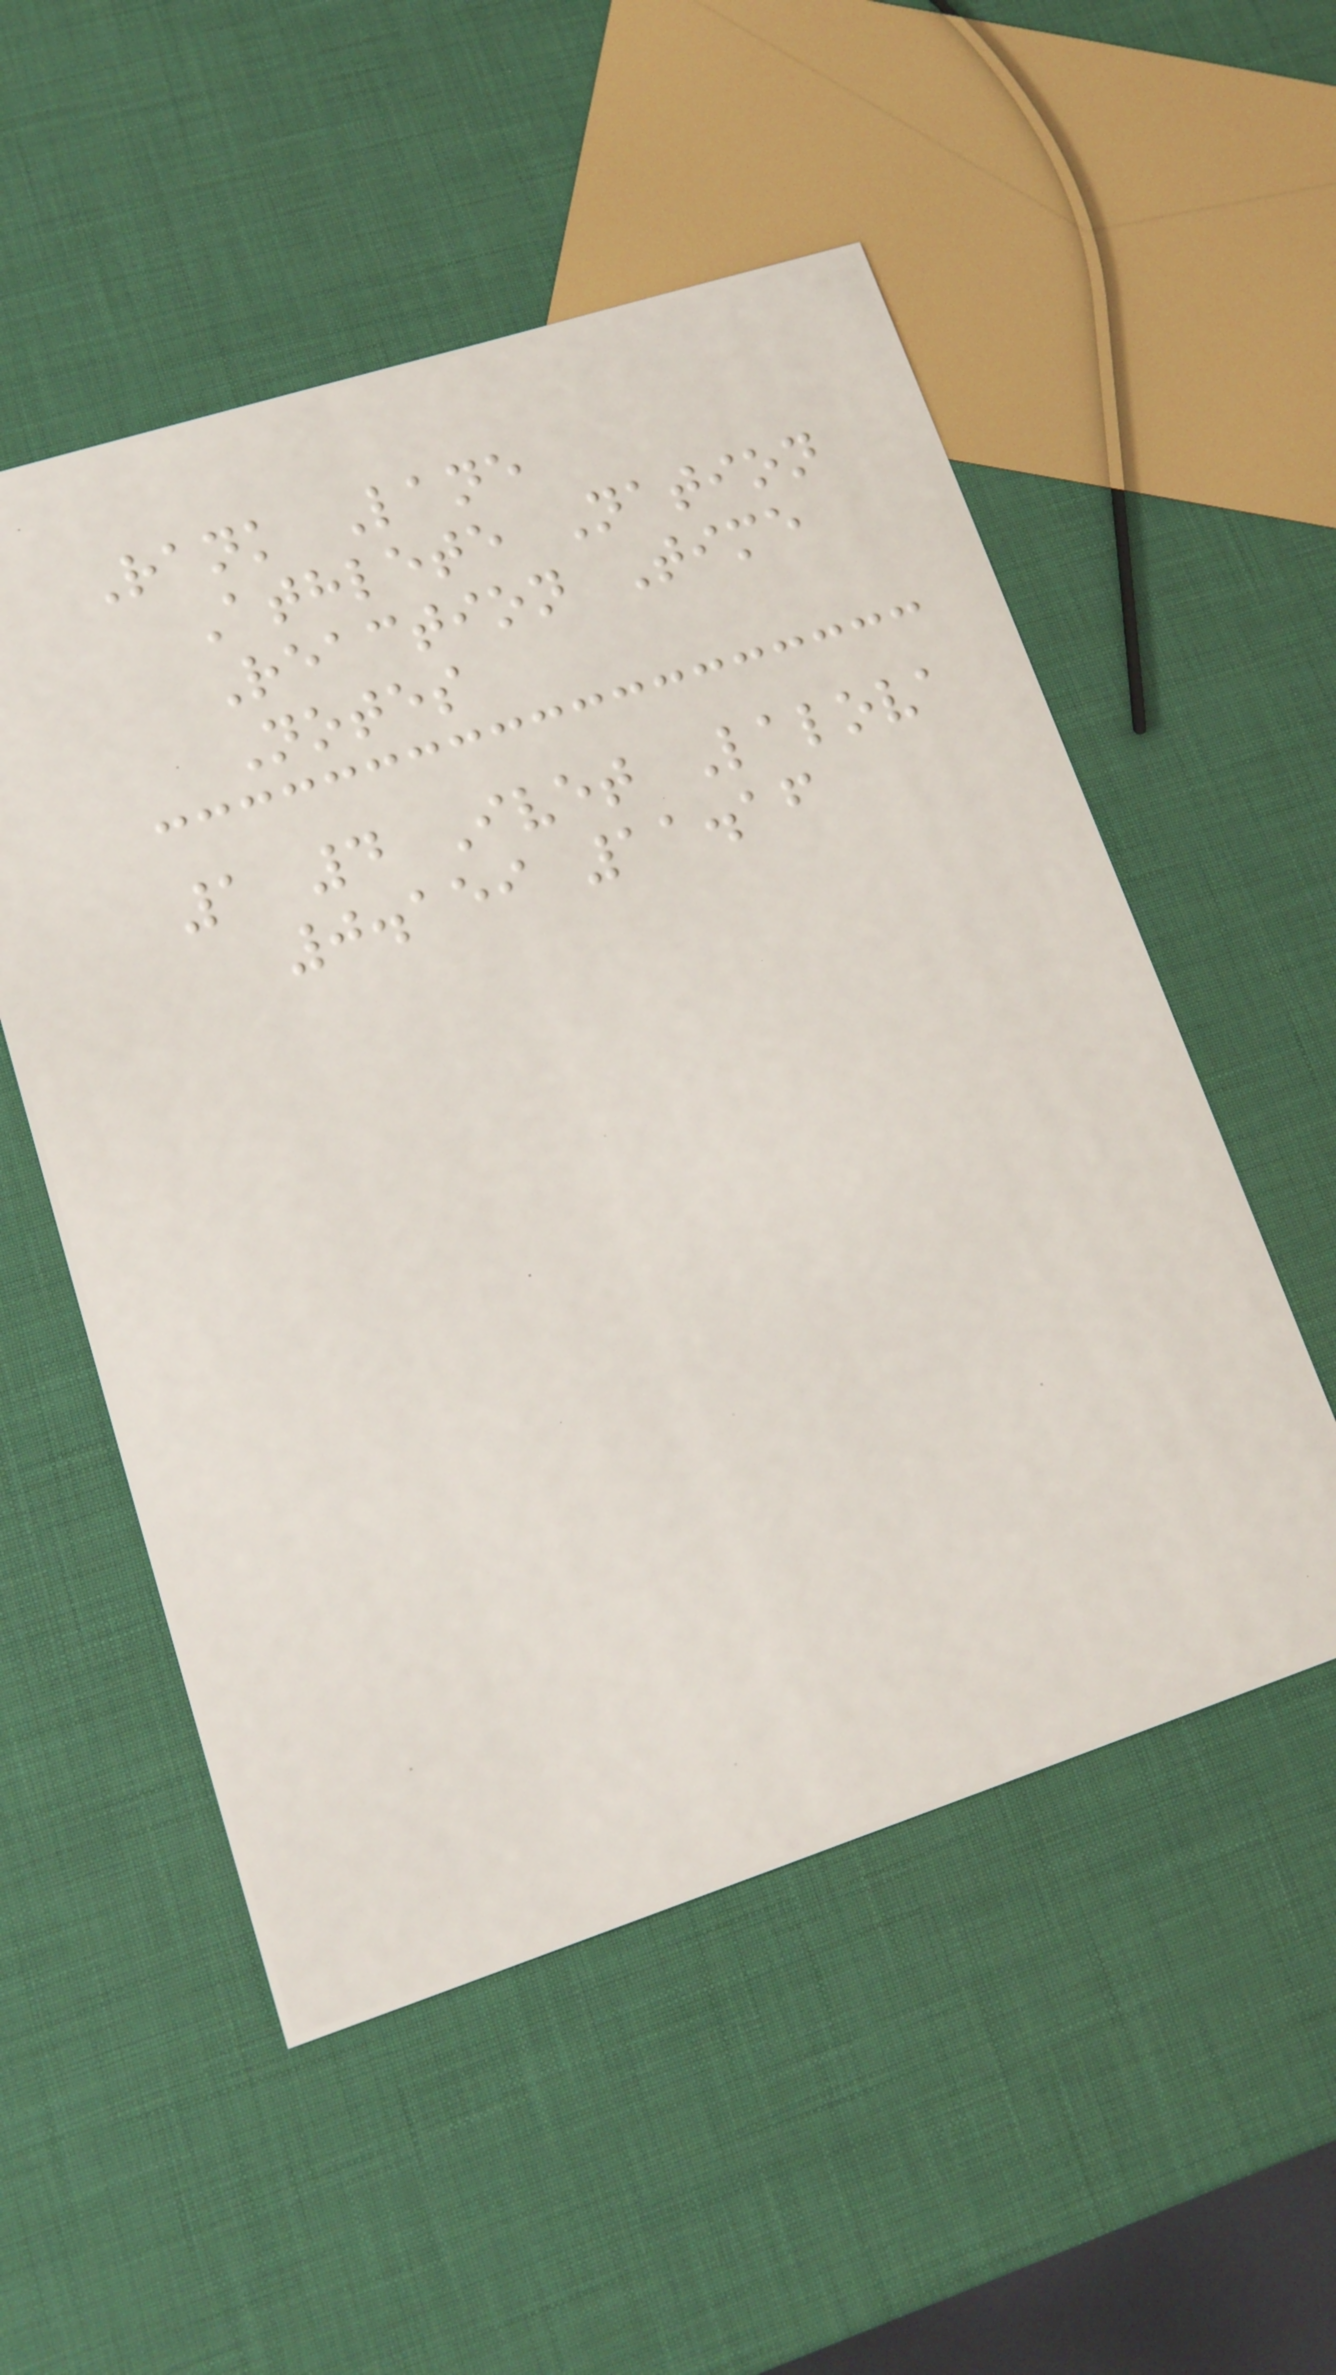Rank Lane
Athlete Nation
Reaction Time
Notes
1 4 Ivet Lalova
0.159 11.16
